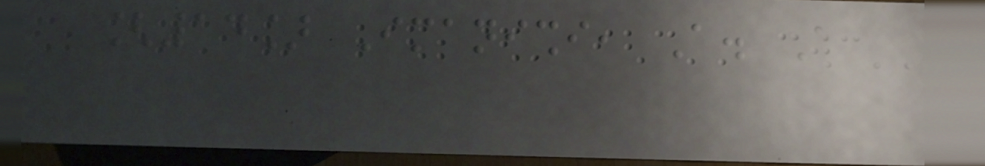[14] Imanishi, A. A
